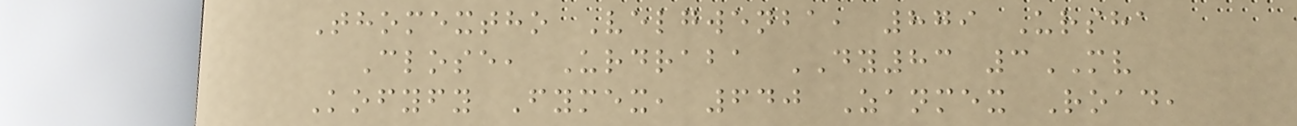Thomextho Velgwenba, 879 Ursha
Close, Urdraba DY83 3MV
Kofyfy Fymex, 640 Zanmex Road,
